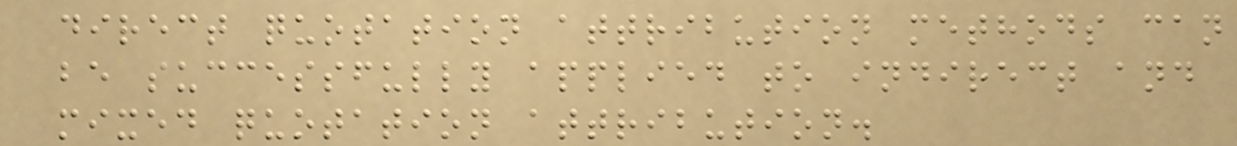direct quotation attribution methods can
be successfully applied to indirect and
mixed quotation attribution.
